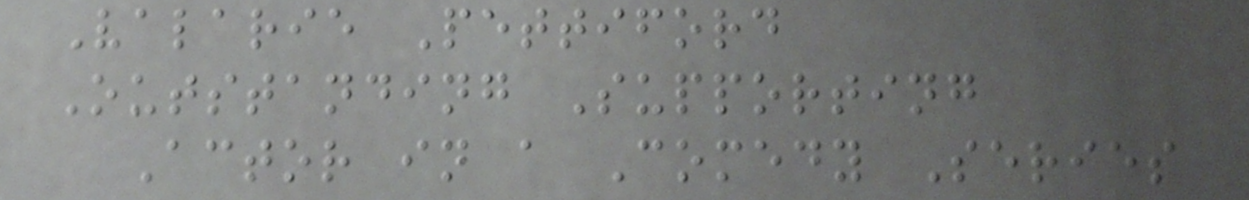Valarie Pettiford
Outstanding Supporting
Actor in a Comedy Series
